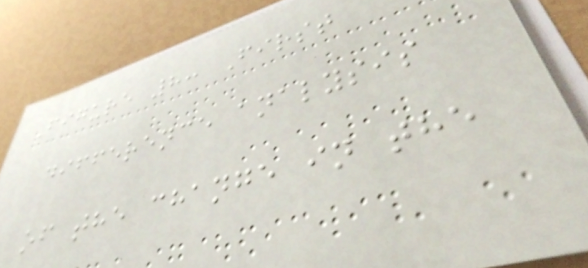Figure 8: First
difference analysis
of the change in the
